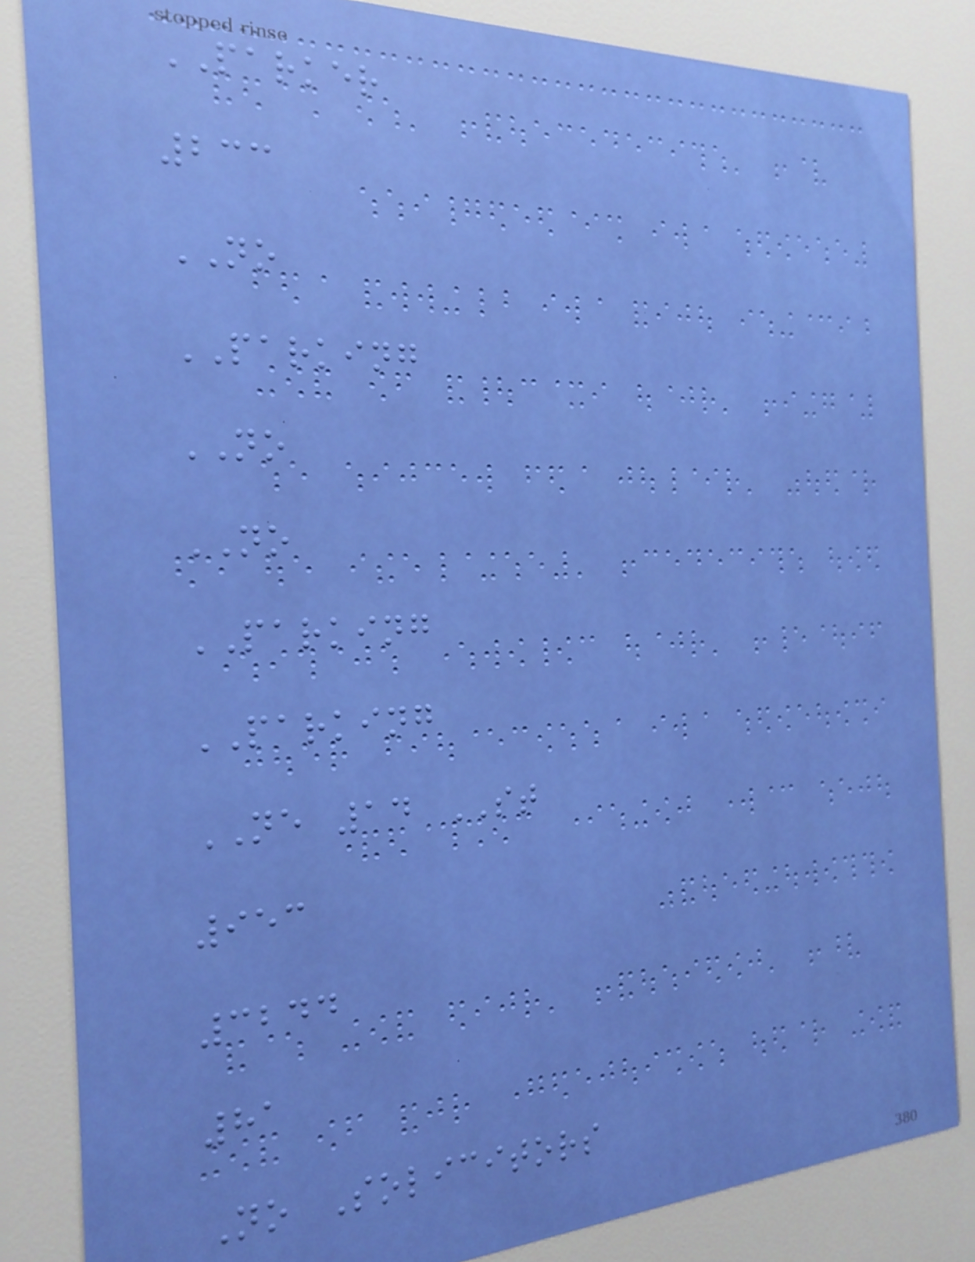PARKER
233
NO
PARKING
NO
NO
PARKING
PARKING
NE 14 ST
953
3244
81
No Solicitors
